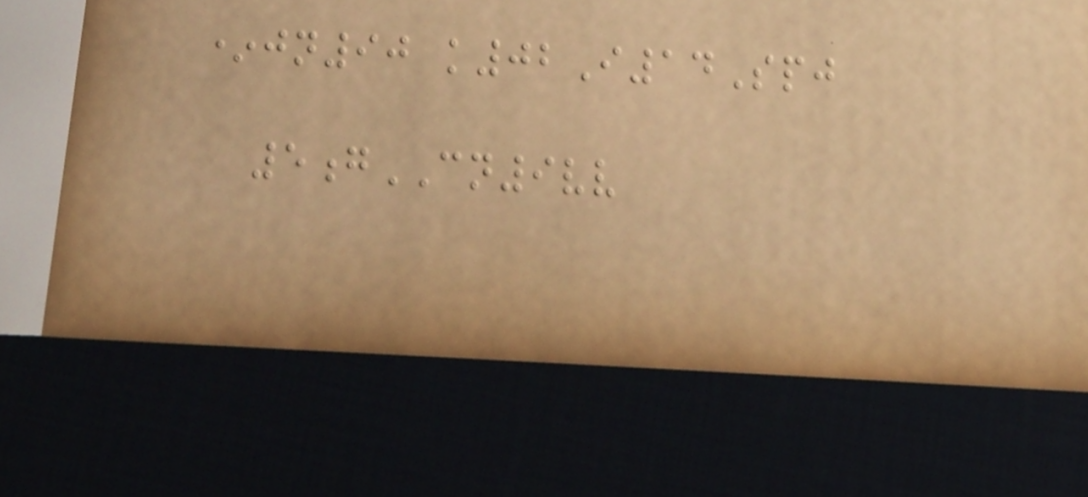*jn90 k02I14Spj
5gCN9vv
